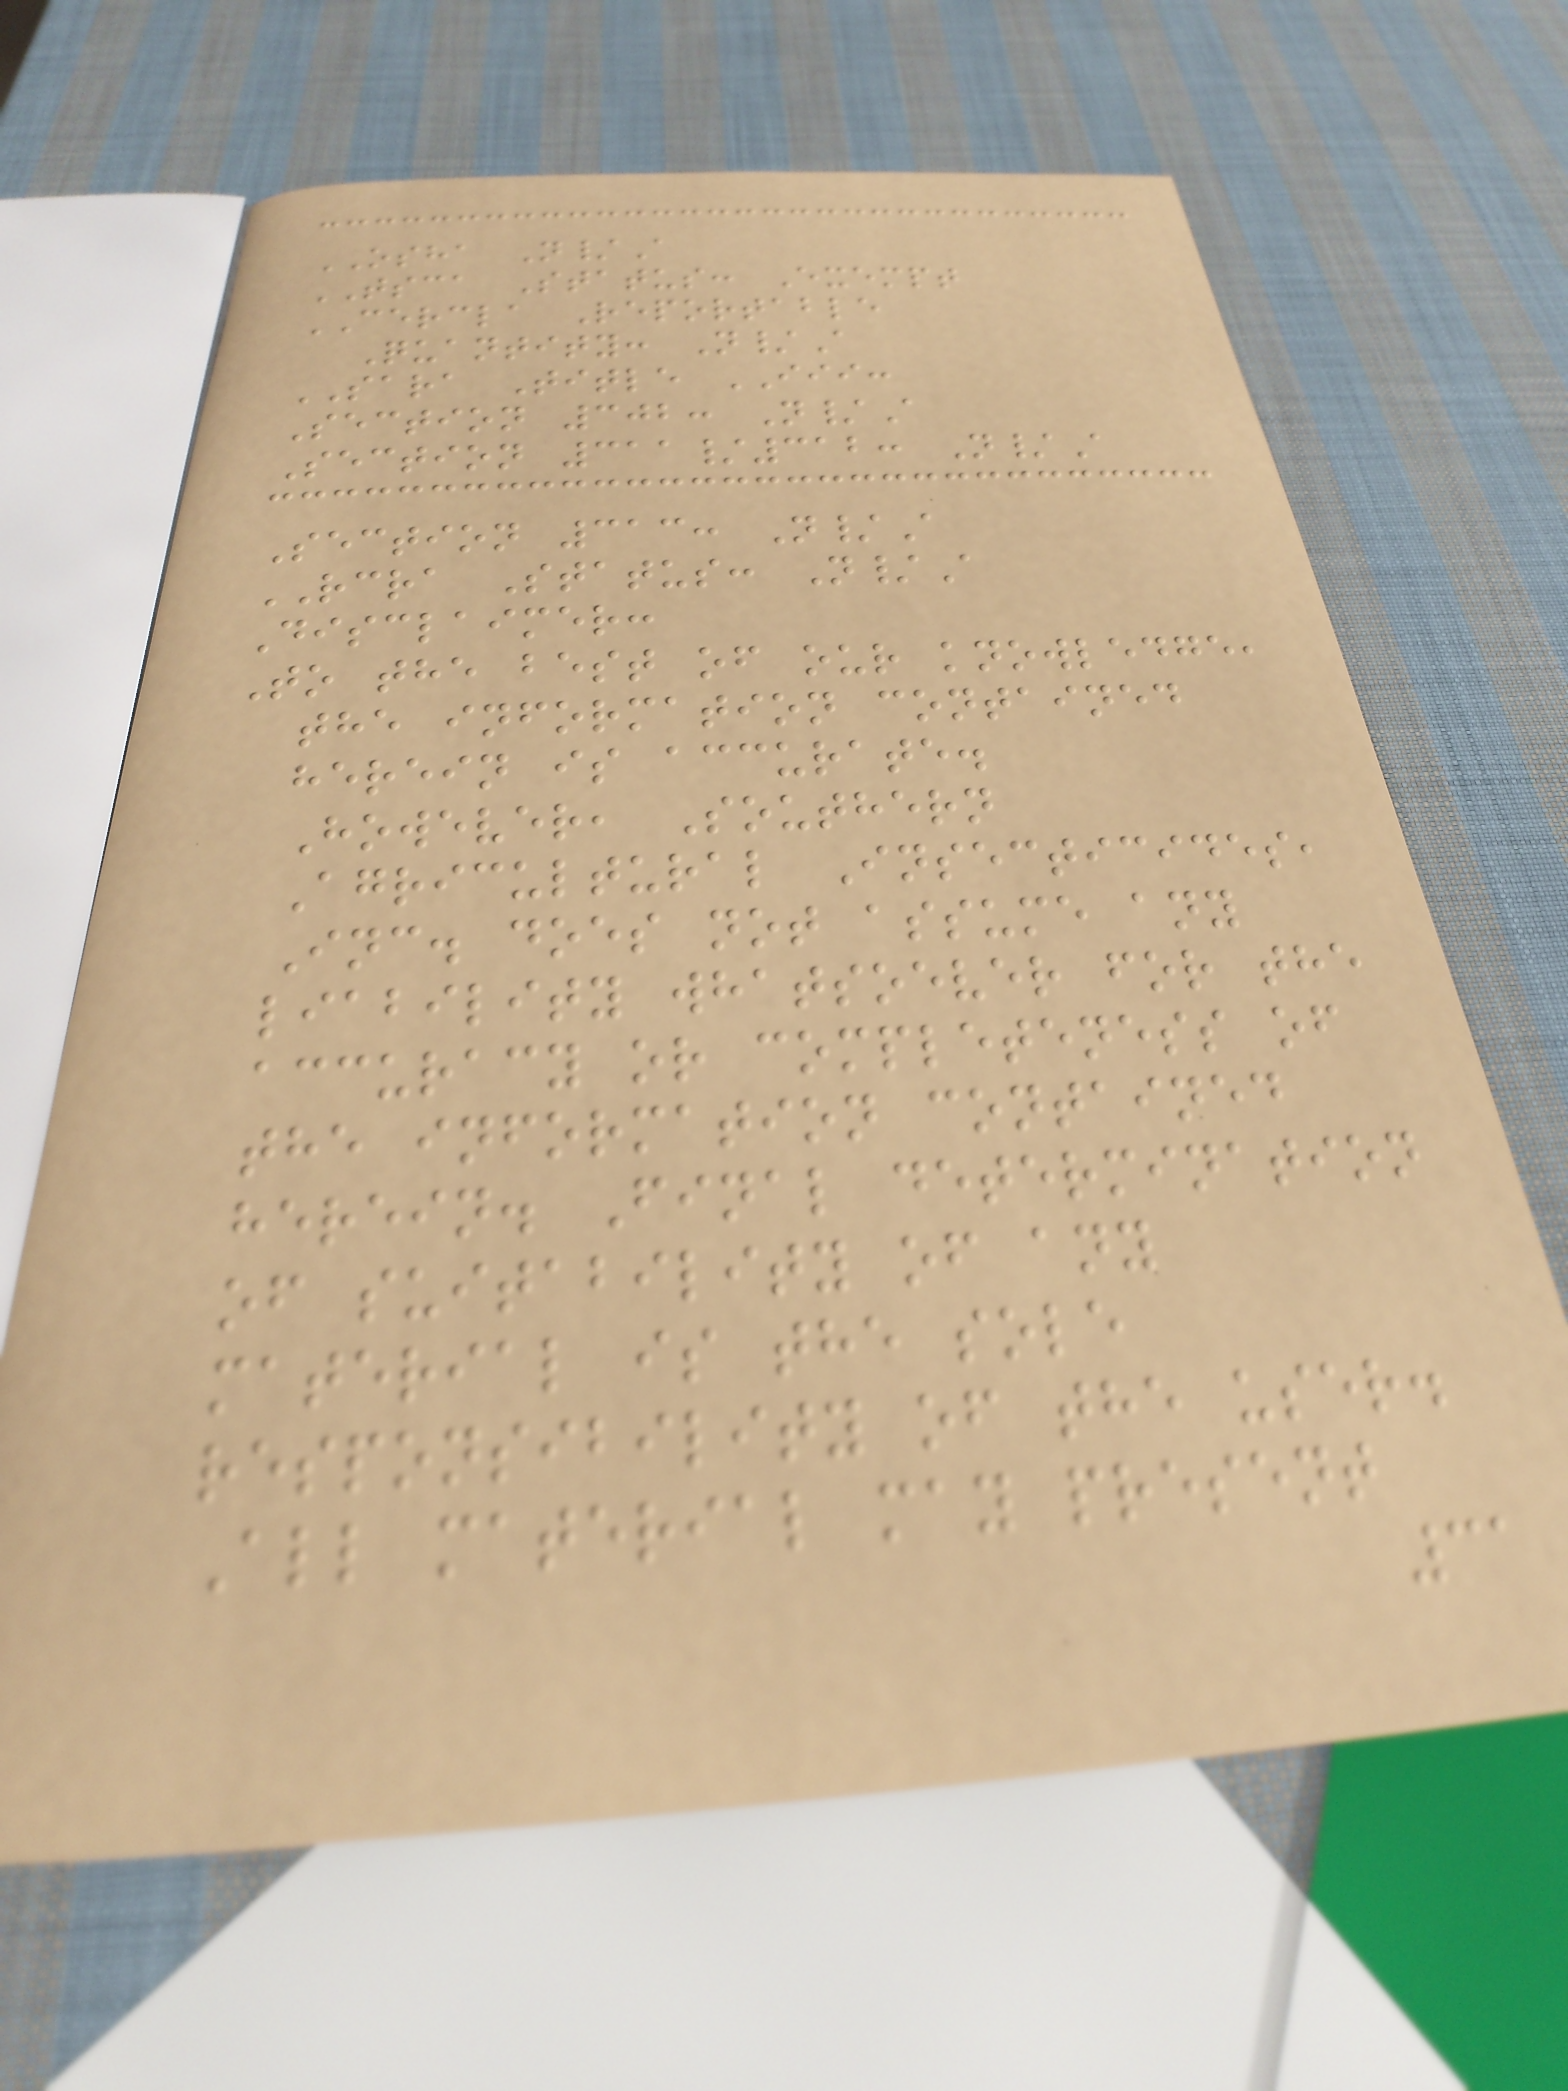OSHA N/A
TSCA Status: Exempt
CERCLA Reportable
Quantity: N/A
SARA Title III:
Section 302: N/A
Section 311/312: N/A
Section 313: N/A
RCRA Status: N/A
Disclaimer:
To the best of our knowledge,
the information contained
herein is accurate.
However, Southern
Agricultural Insecticides,
Inc. does not assume any
liability whatsoever for the
accuracy or completeness of
the information contained
herein. Final determination
of suitability of any
material is the sole
responsibility of the user.
All material may present
31
